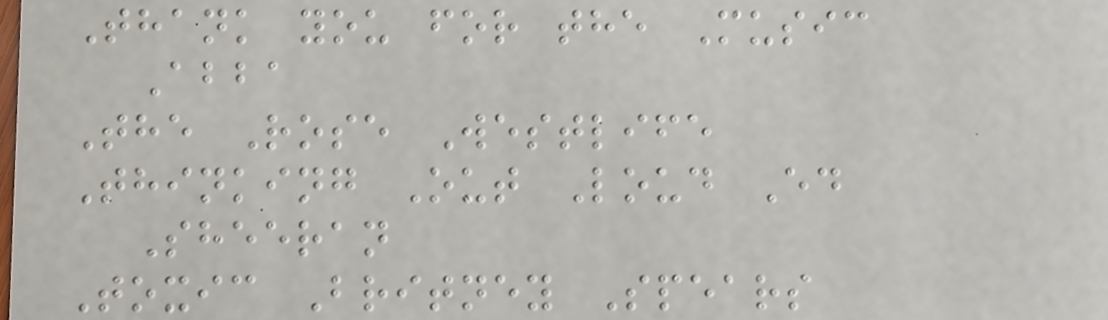Thank you for the Music
Abba
The Rose Westlife
Thinking Out Loud Ed
Sheeran
Toxic Britney Spears
